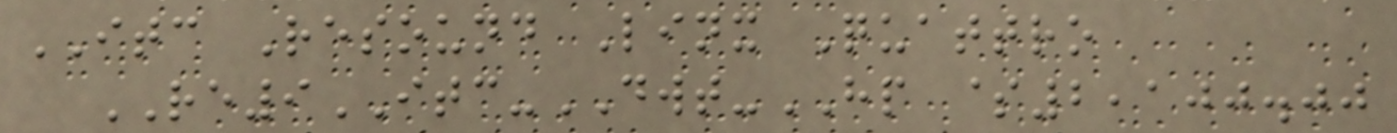ITC Resound Linx Quattro
RE9ITC-DWT-HP $2,100.00
